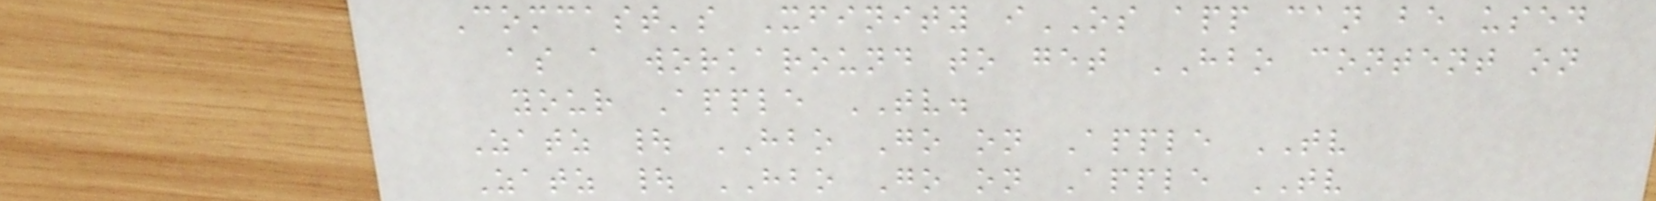Comcast's Xfinity iOS app can be used
as a workaround to get HBO content on
your Apple TV.
Zatz | HBO Go on Apple TV
Zatz | HBO Go on Apple TV
